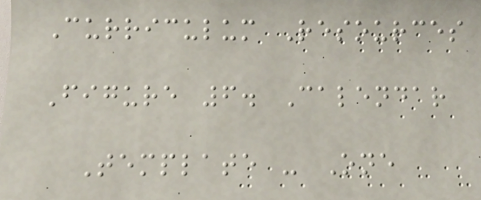Curriculum Resources
Figure 6. Calendar
Template - One
